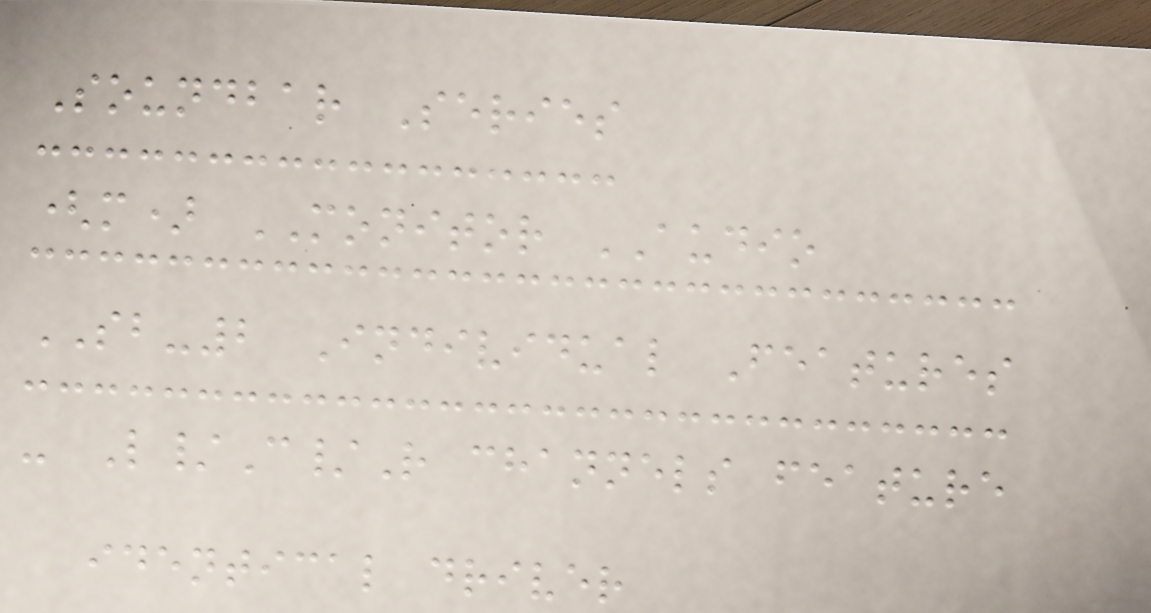Soundbar Series
(m) MONITOR AUDIO
SB-2 Individual Features
- L/C/R channels feature
identical driver
